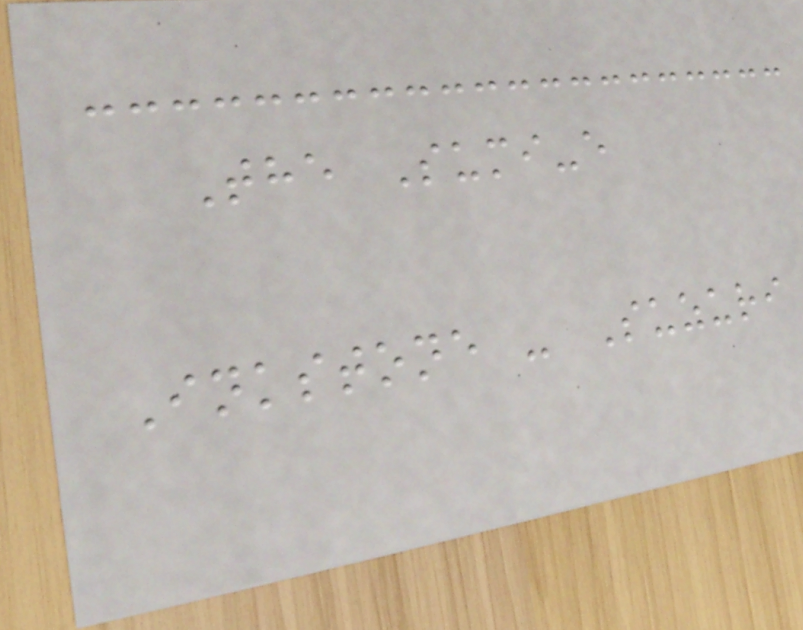The Sumi-e
Inkstone - Suzuri
